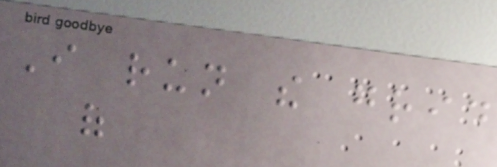I run the grid
of
